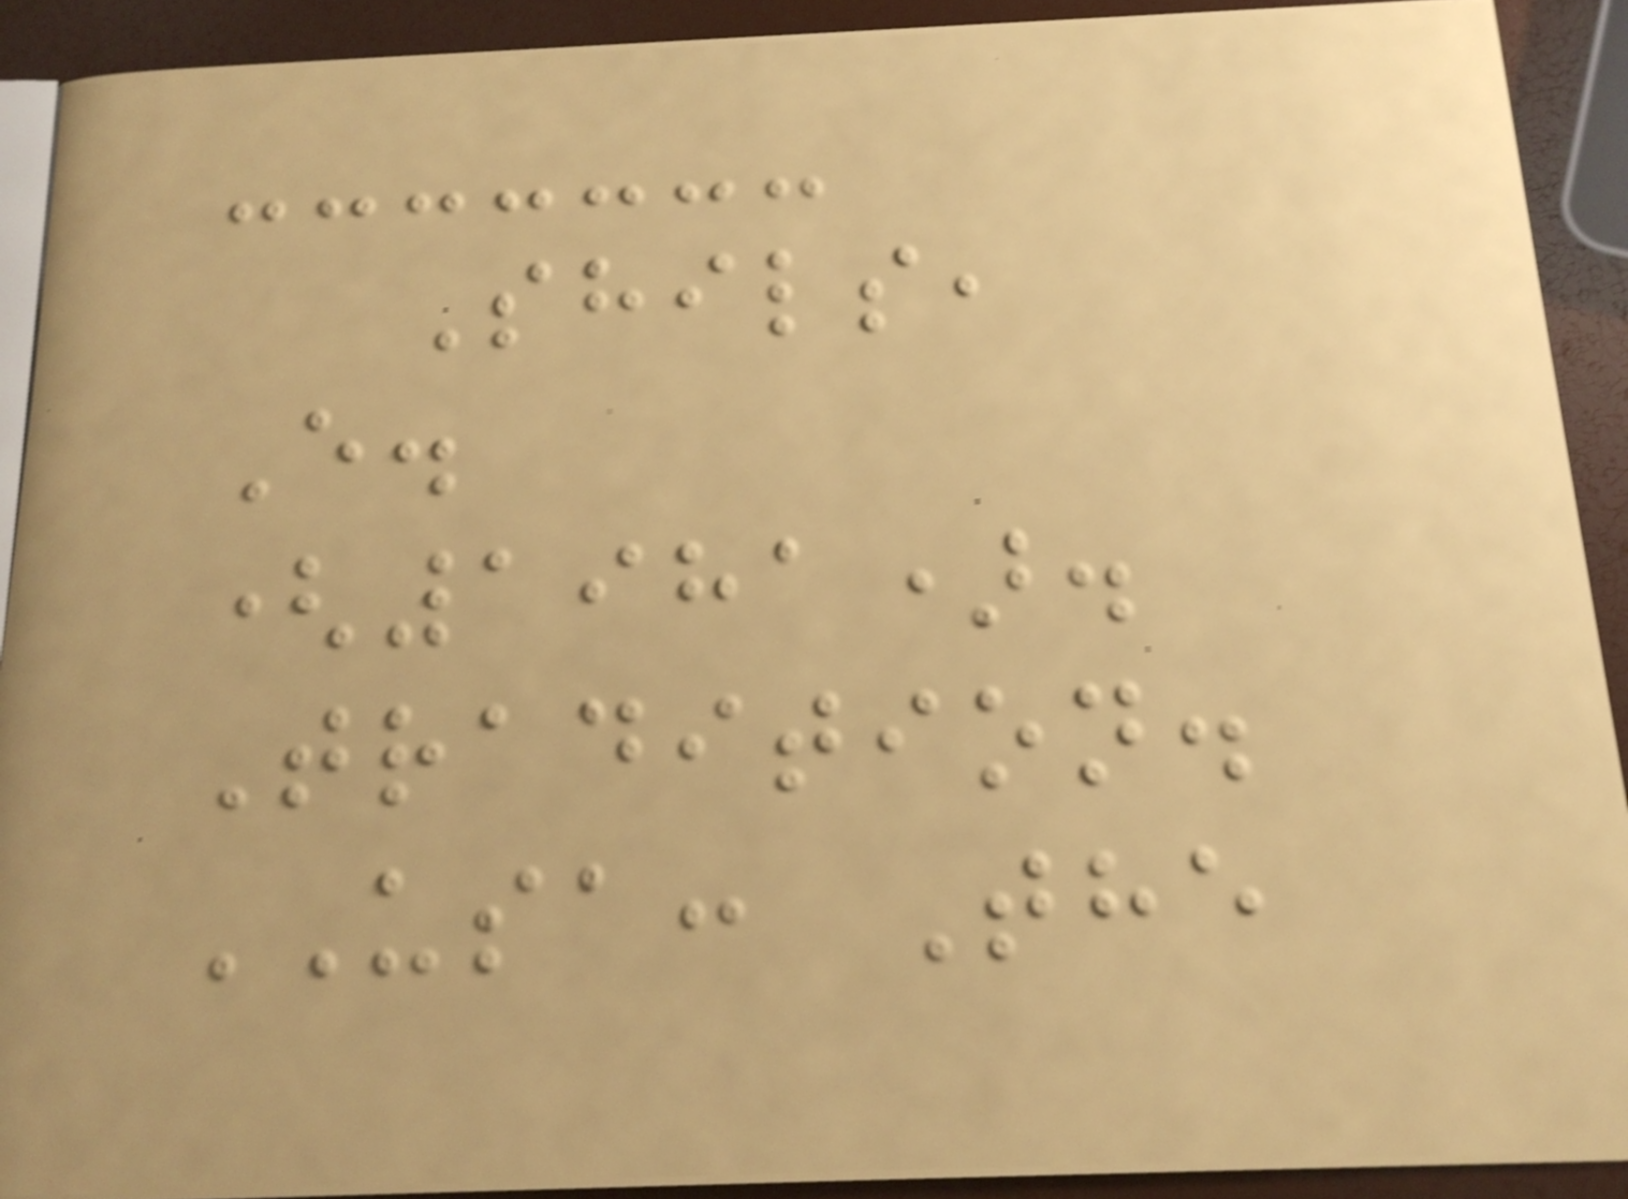Shils,
E.
(1981).
Tradition.
USA: The
